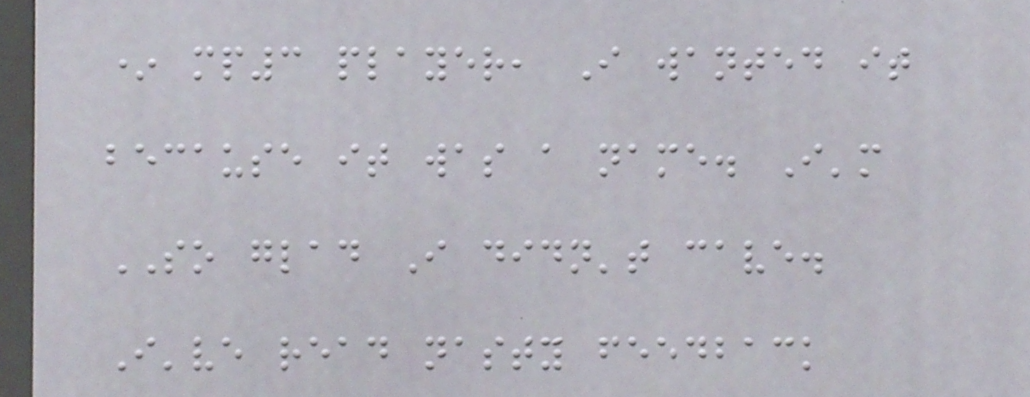* mp3 player, I wanted it
because it was a name. I'm
SO glad I didn't cave.
I've read nasty feedback
